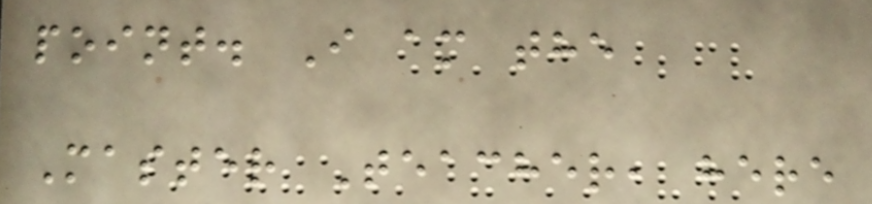point. I am the
Master Teacher, here
